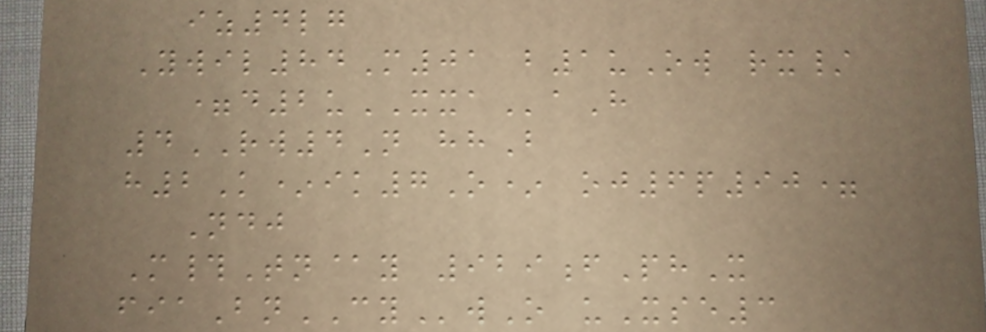iz4lg
Ywil84M01 b1uOw rx/
=d2uXXAaH
4RW4N hhB
h2K*ik7O* oj6p90=
Ndj
M#Tn@y 929fPhX
fiaBnCYwO uXse3
